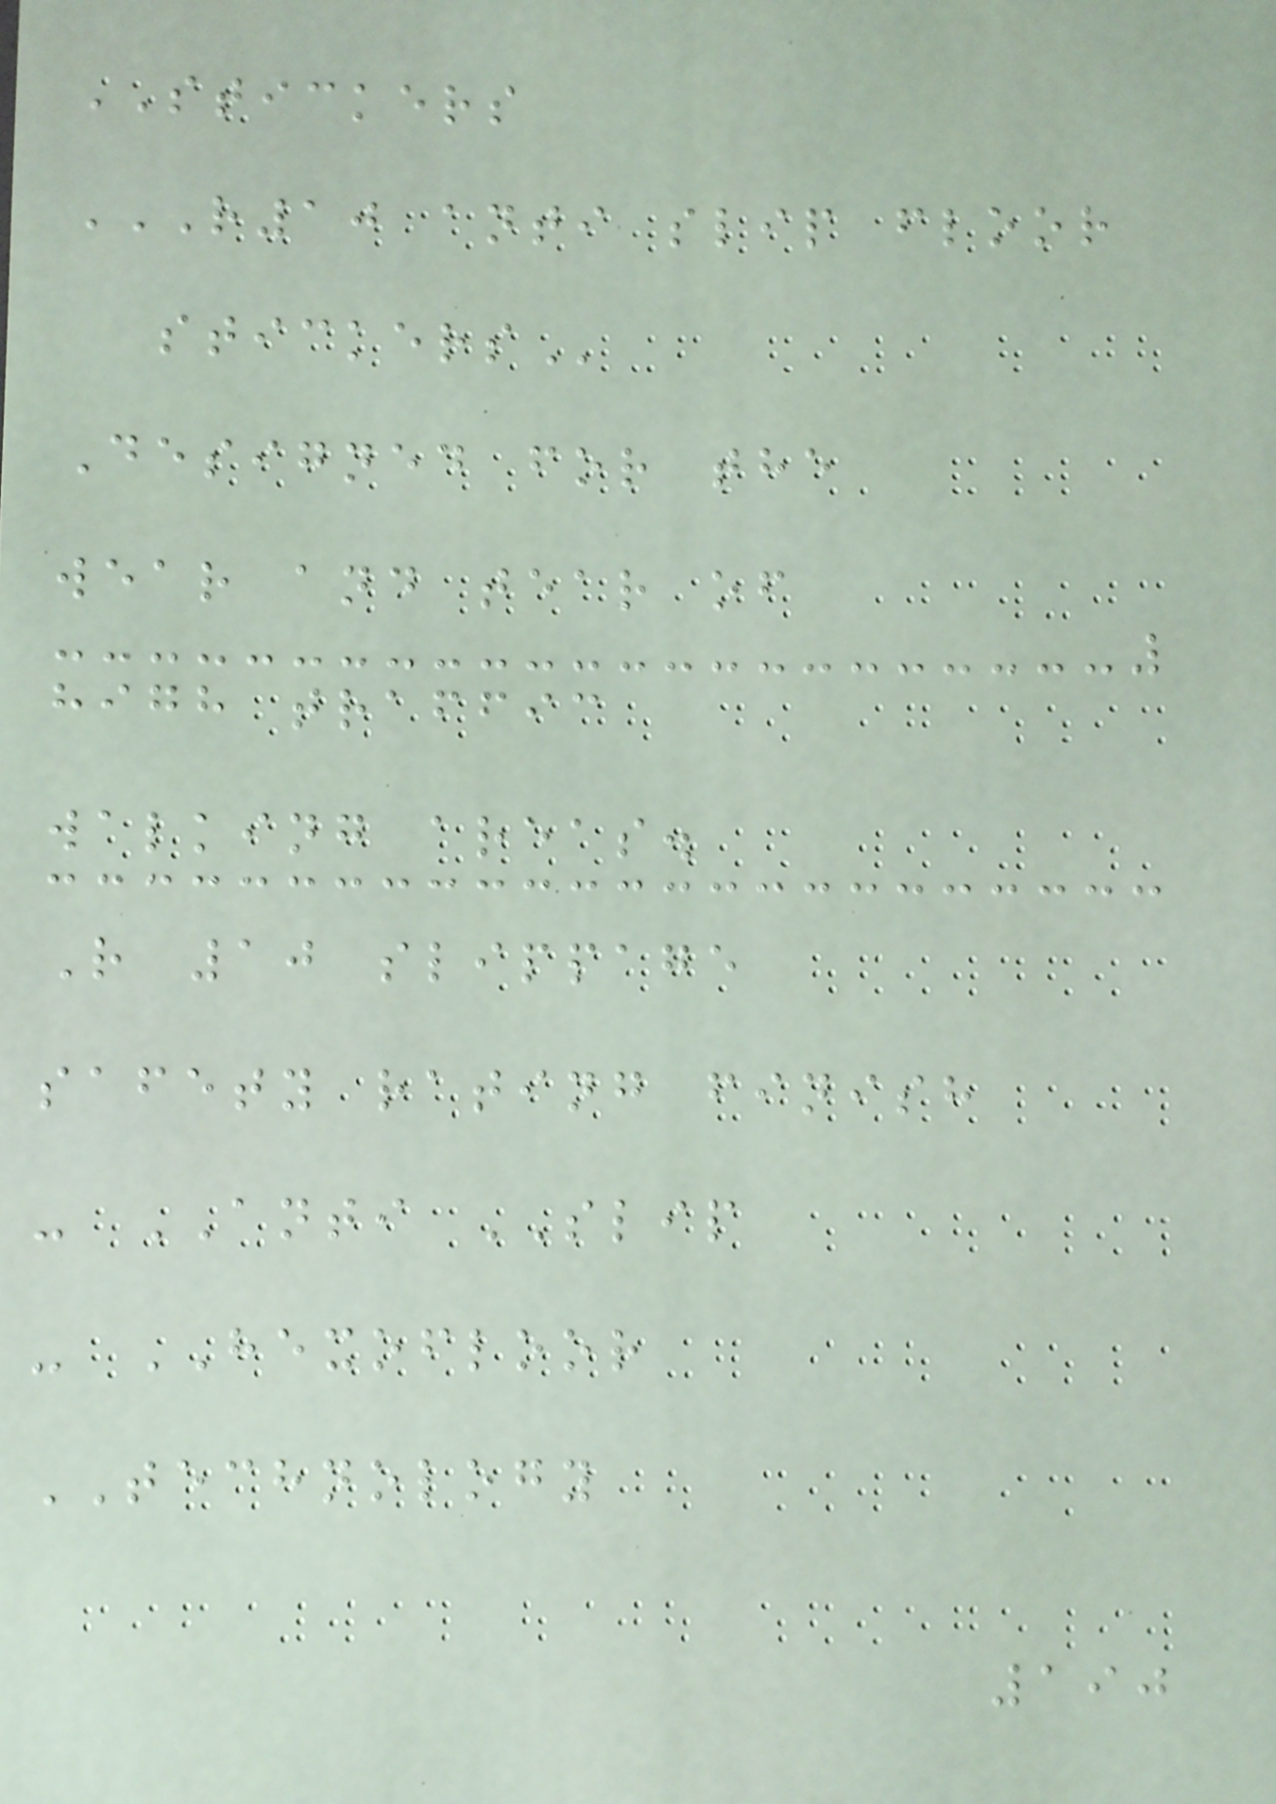STICKERS
R10 ANTI SLIP FLOOR
STICKERS
Designed for the
wear and tear of
high traffic
walking areas.
R 10 slippage
safety rating finish
- ANTI SLIP
- HEXOFLOOR
TECHNOLOGY
190
